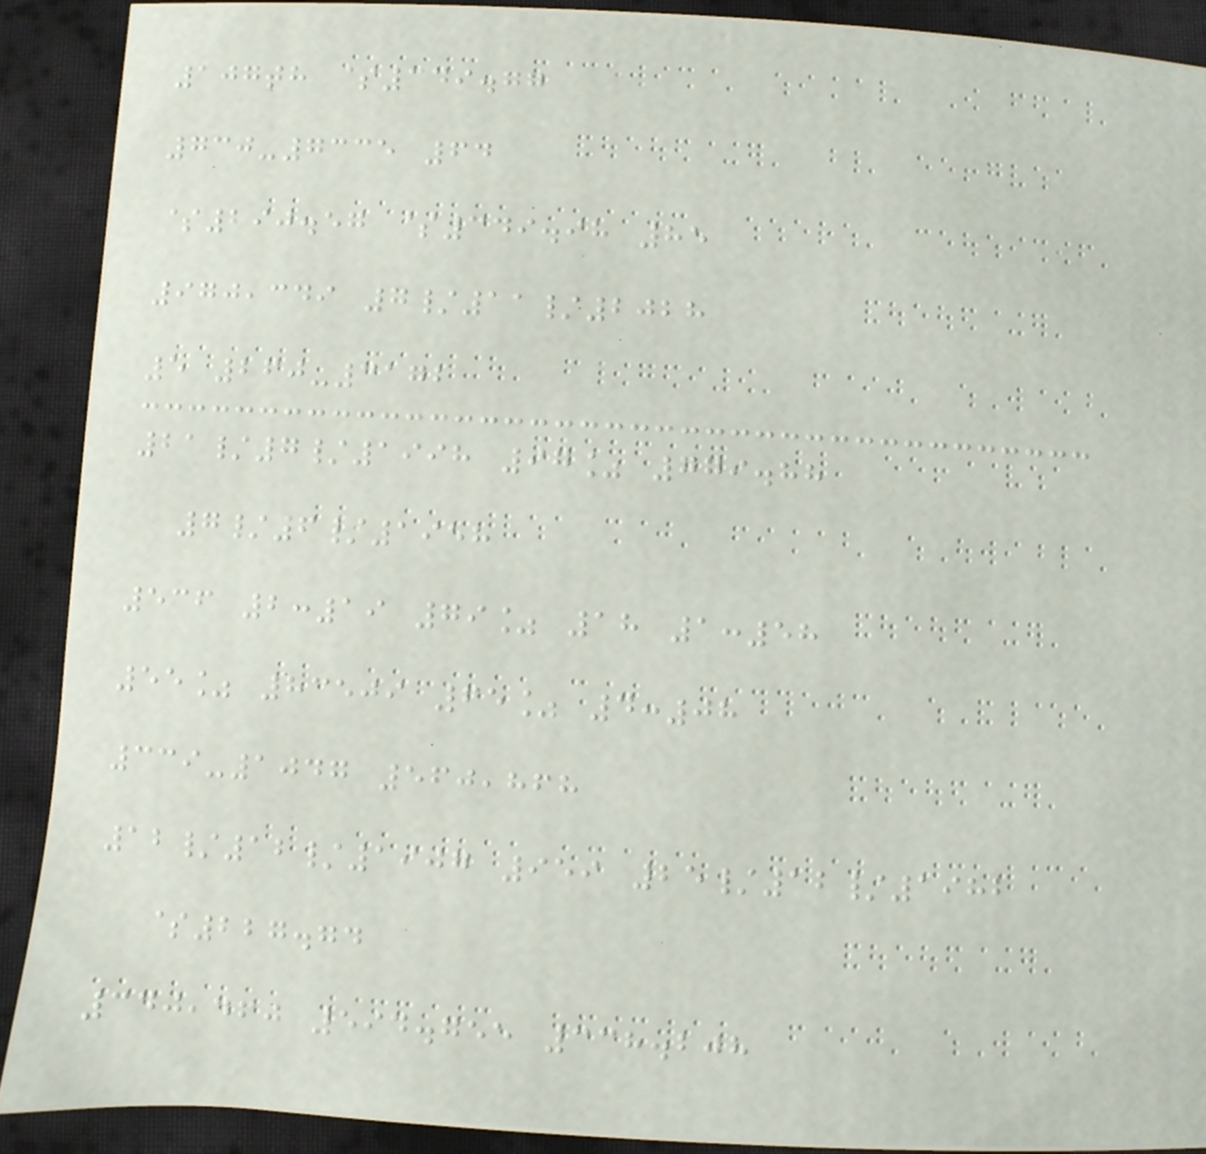107th $349.77
730-7335 64
$290.57 $349.98 85
970,349 7/11/2028
5 260-3172
21/7/1998 97% 779.88
7/6/1958
536 2:19 79% 18 1:58
55% 83509 65% 4:08
339-1047 560,868
12/12/1907 959 25/12/1982
$227.74
340,460 594.755 338.208
